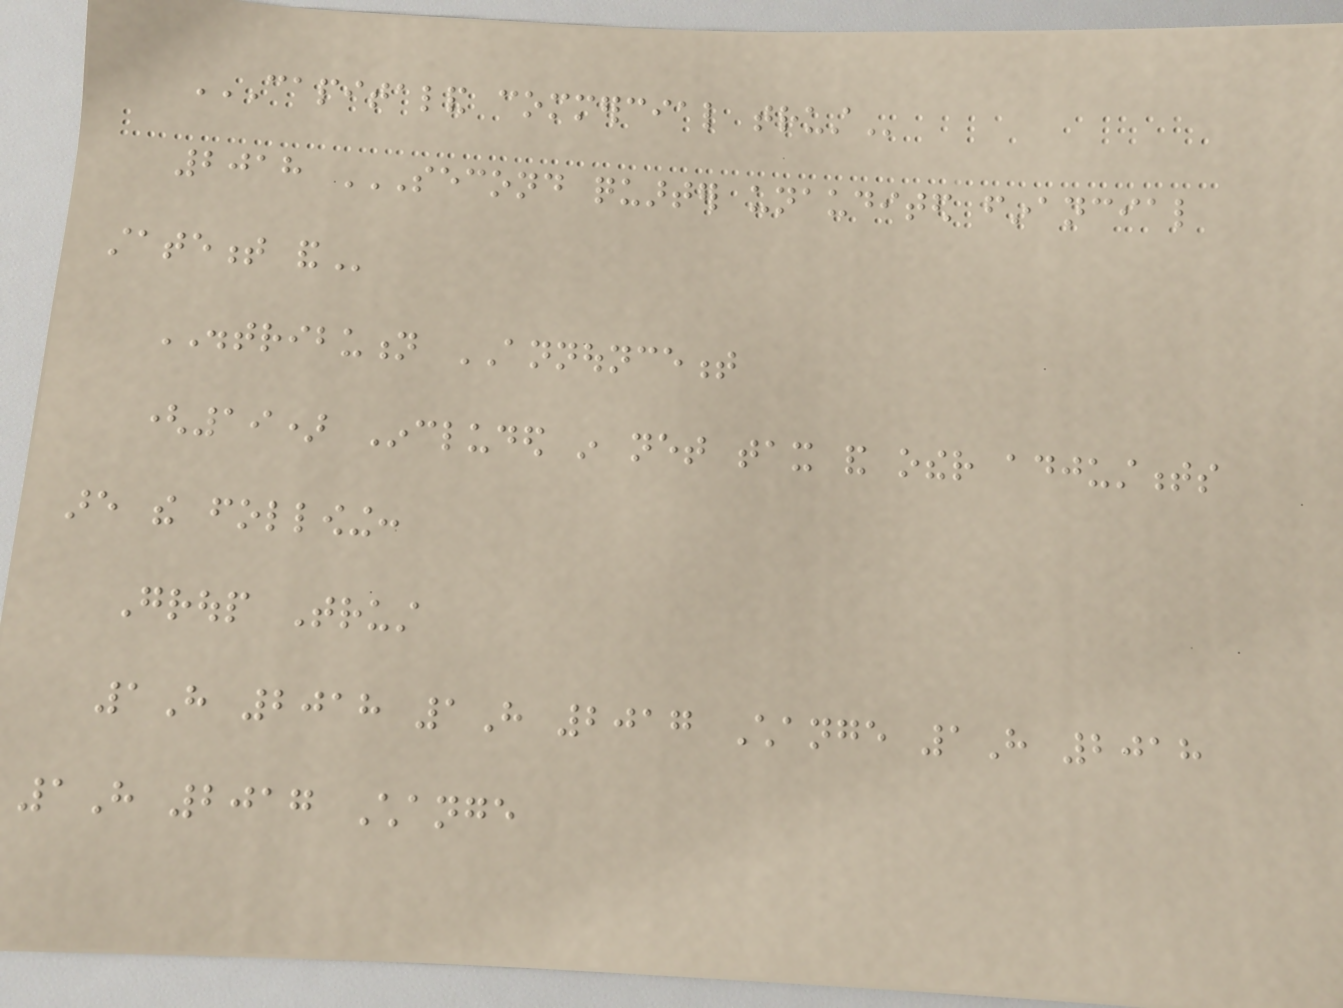CAPITALAND COMMERCIAL TRUST
2018 SECOND QUARTER UNAUDITED FINANCIAL
STATEMENT AND
DISTRIBUTION ANNOUNCEMENT
(19) Included in net tax and other adjustments
are the following:
Group Trust
1H 2018 1H 2017 Change 1H 2018
1H 2017 Change
